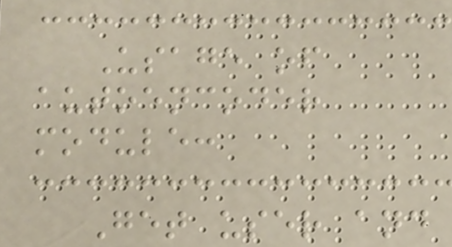Usage of
autoencoder
module:
Get user and
